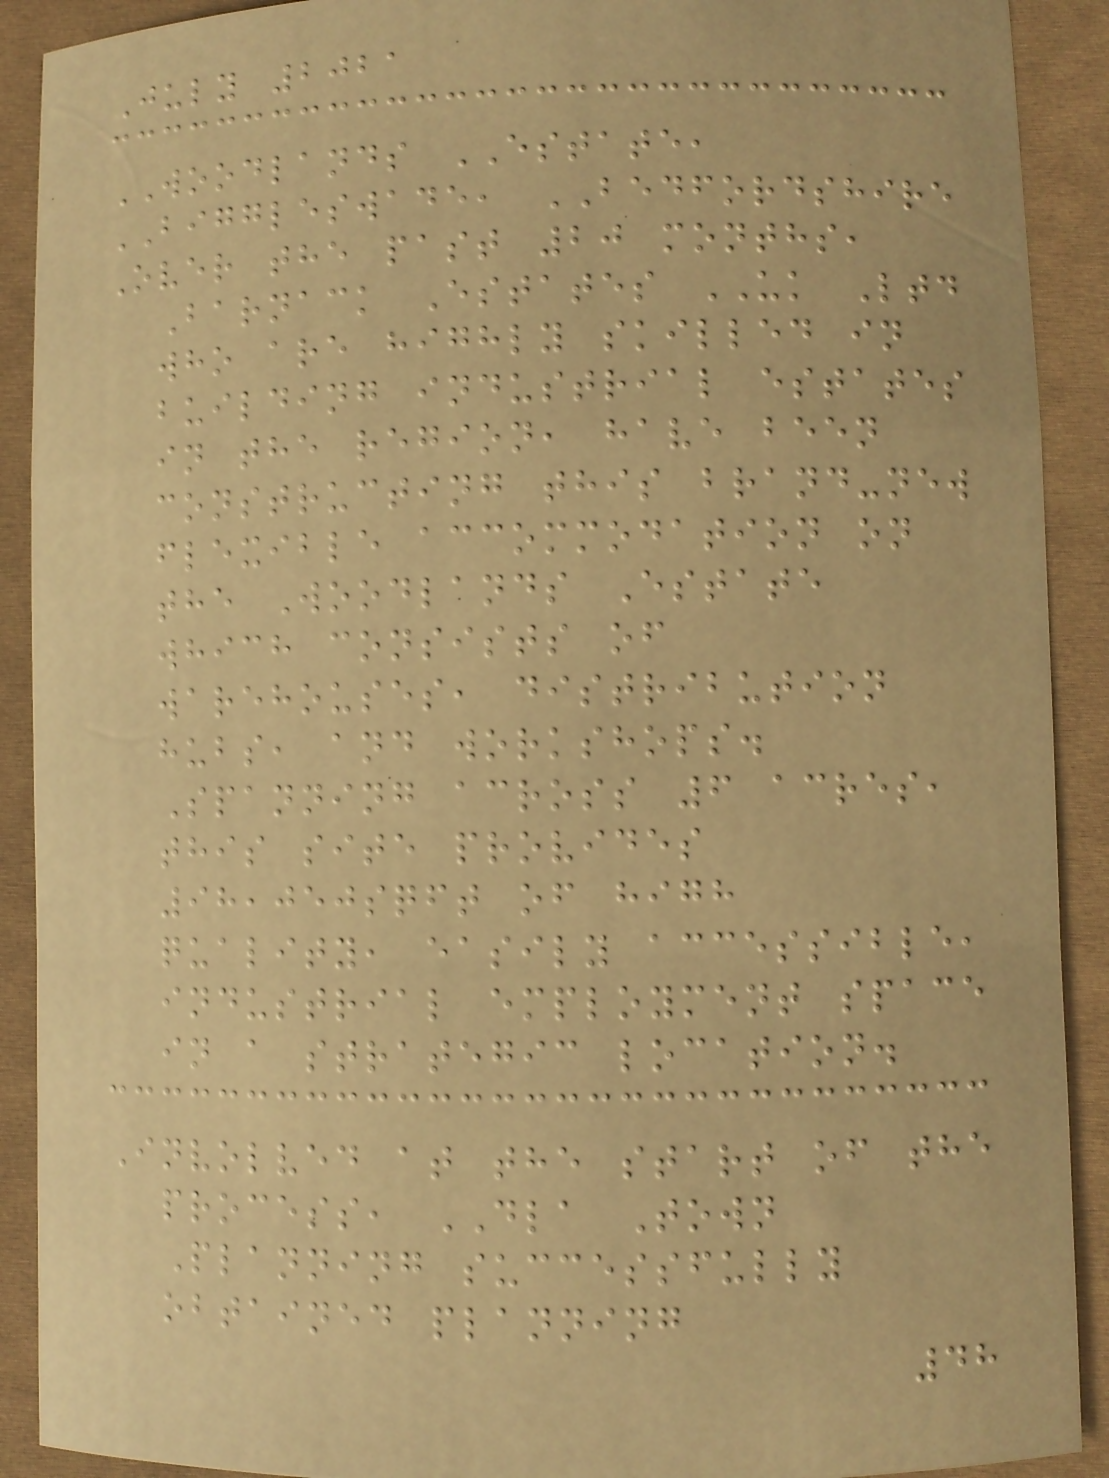July 2021
WOODLANDS ESTATE,
BIGGLESWADE, BEDFORDSHIRE
Over the past 20 months,
Barnack Estates UK Ltd
who are highly skilled in
building industrial estates
in the region, have been
constructing this brand-new
flexible accommodation on
the Woodlands Estate
which consists of
warehouses, distribution
hubs, and workshops.
Spanning across 6 acres,
this site provides
98,050sqft of high
quality, easily accessible,
industrial employment space
in a strategic location.
Involved at the start of the
process, DLA Town
Planning successfully
obtained planning
48
